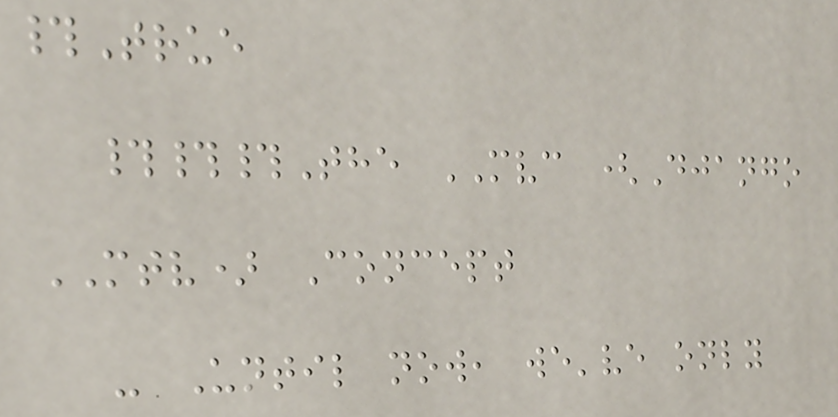#True
###The MVC (Django
MTV) Concept
- Until now, we've only
